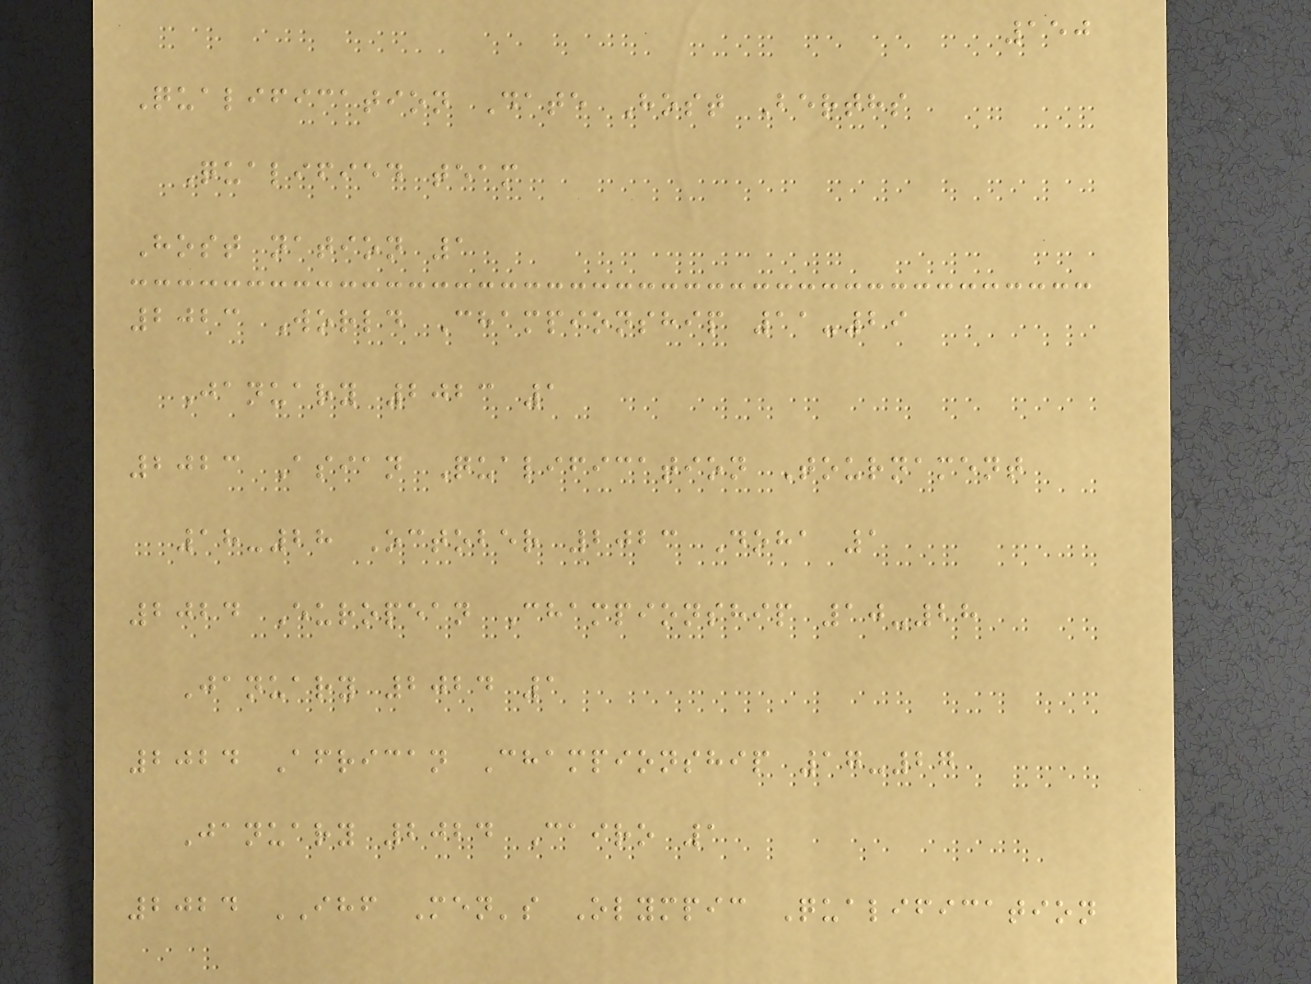150
Qualification Date Host Berths
Qualified team
Host nation 1
2023 World Championship 11-29
January 2023 1
2023 Asian Qualification Tournament
18-28 October 2023 Doha 1
2024 European Championship 10-28
January 2024 1
2024 African Championship 17-27
January 2024 Cairo 1
2024 IHF Men's Olympic Qualification
